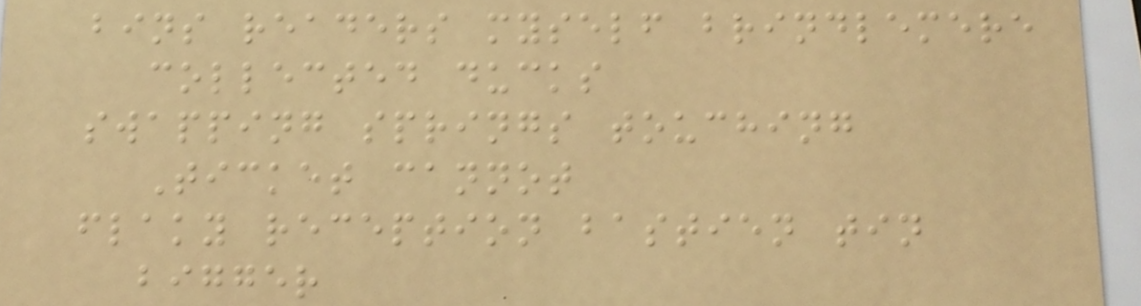bins readers myself brindlemere
collected ducks
swapping springs touching
Ticket cannot
flaky reception bastien tin
bigger
